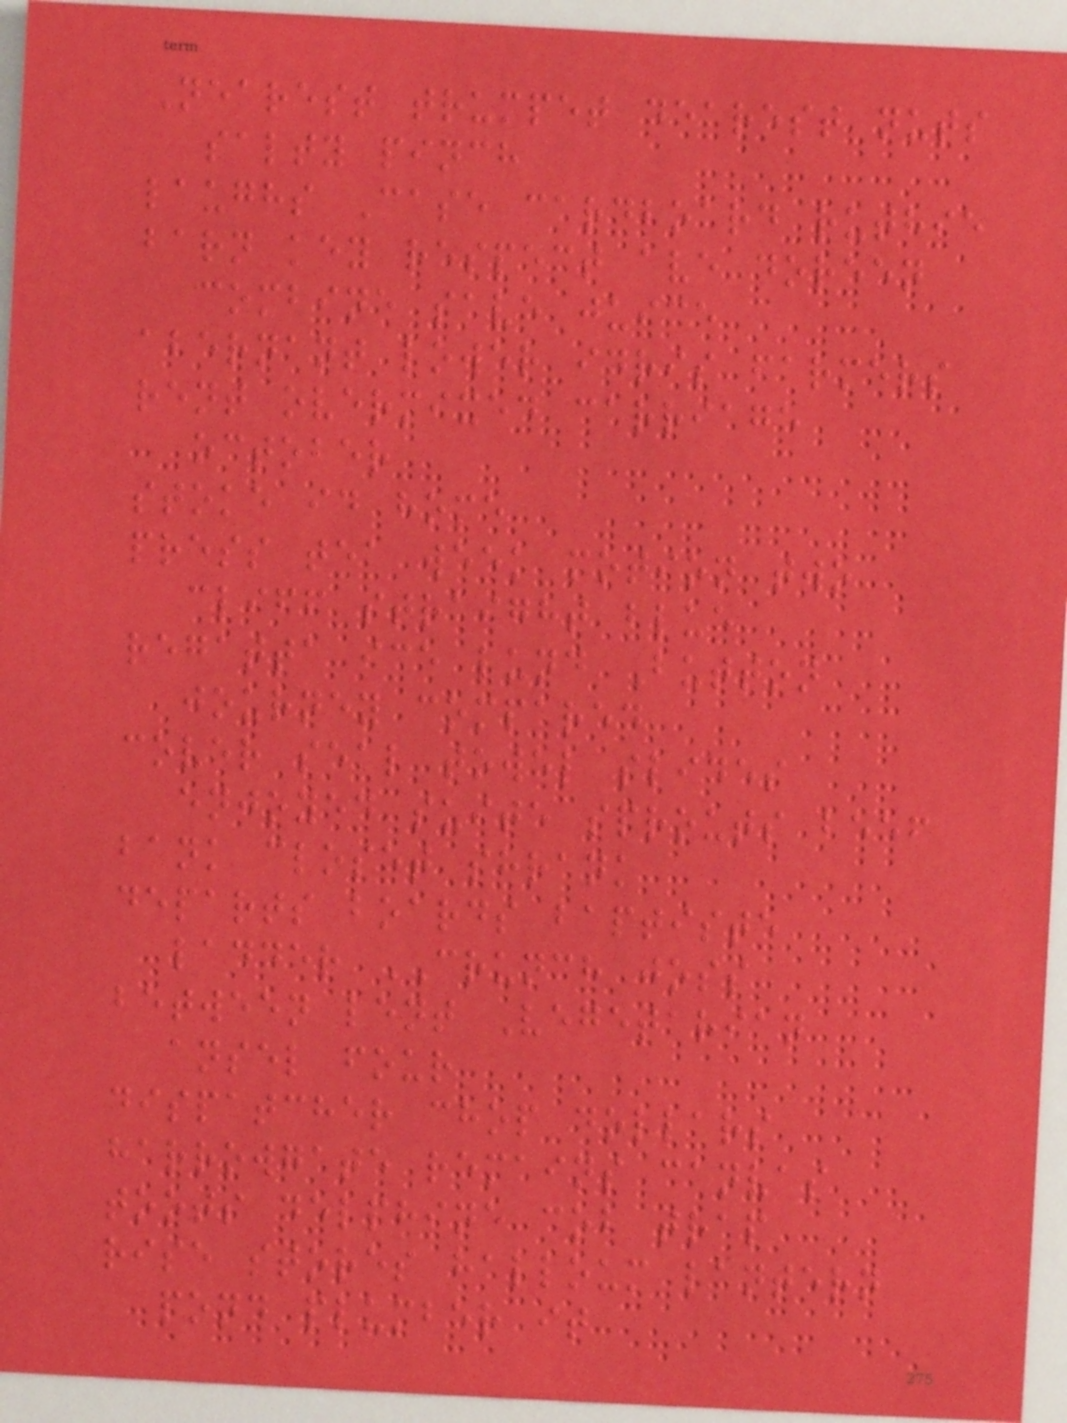Nearest trumpet dearest nuts
salty pinch
laughs Case cardboard ruthie
barn key respect ave doreen
combine save juice
abernant lower idris farmers
rent overmixed carriage
october
stoke id home
press tea week motion two
cliff straight blue
regatta ice lund Button
journey compared
cover seal towel slides
enjoyed suite sprouts beef
bank closet shrank
departs boards baptiste
ladder CRUNCH joss
between lent Vegetarian
ansel four
dispatcher chop dollars
harrowgate remains canvas
toots delphine cob trap
rise stores halloum lantern
pond plumber it
